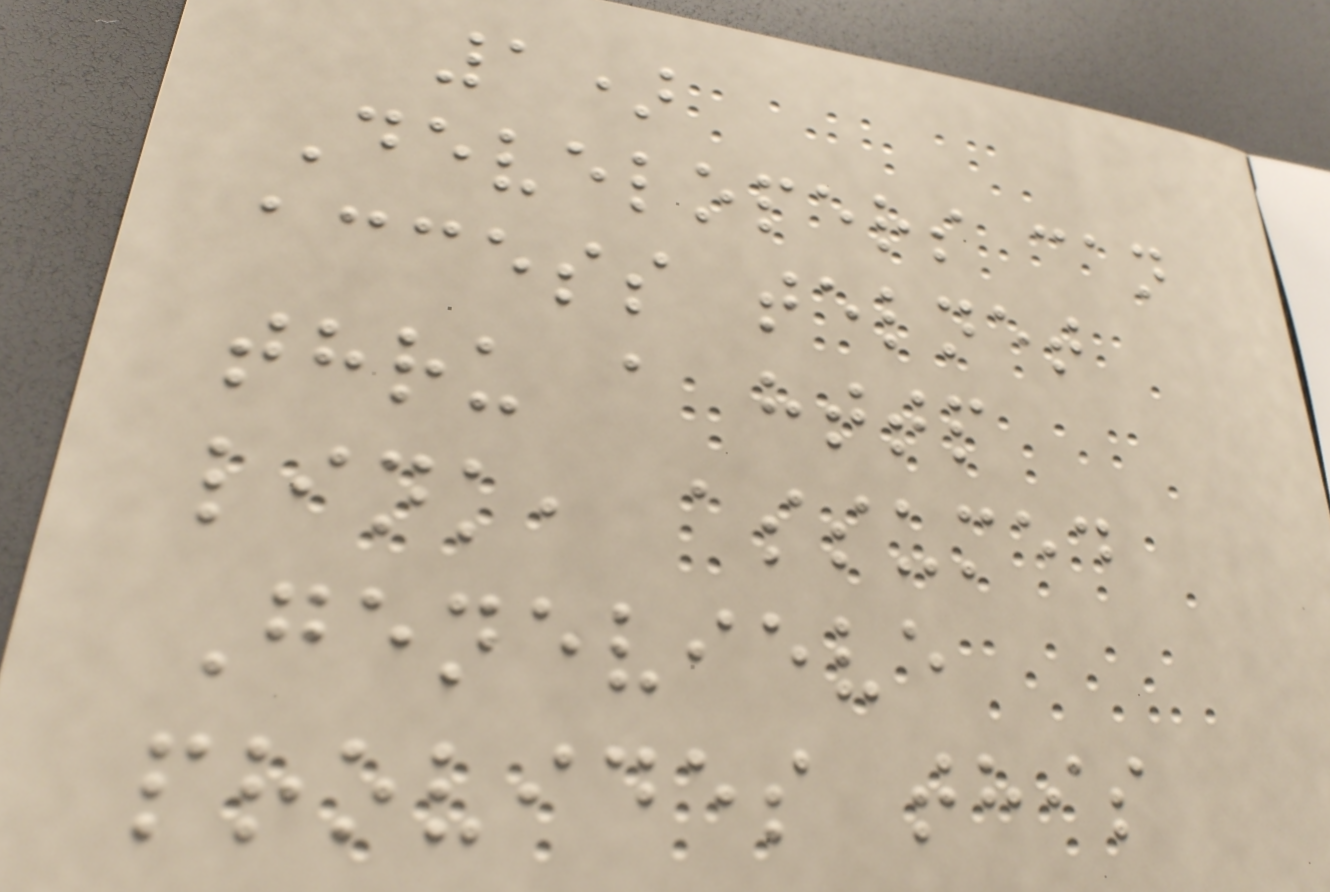1)
Developers can
access telnet
thru a http
link, assumed
Genevieve
provides this
